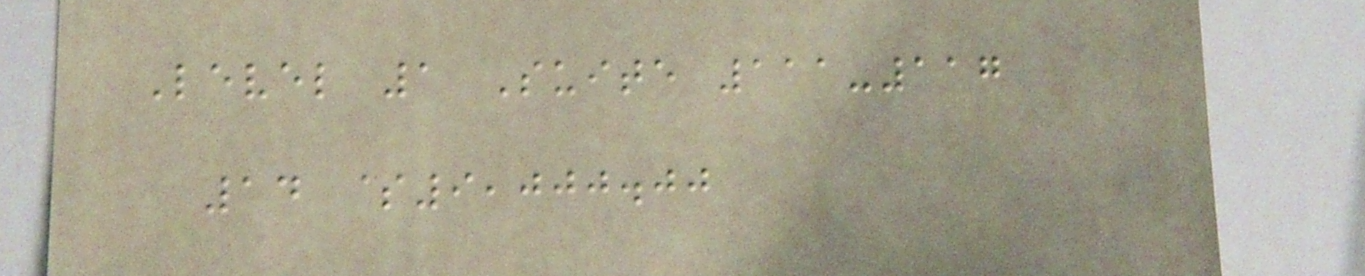Level 1 Suite 111-117
14 $9,000.00
